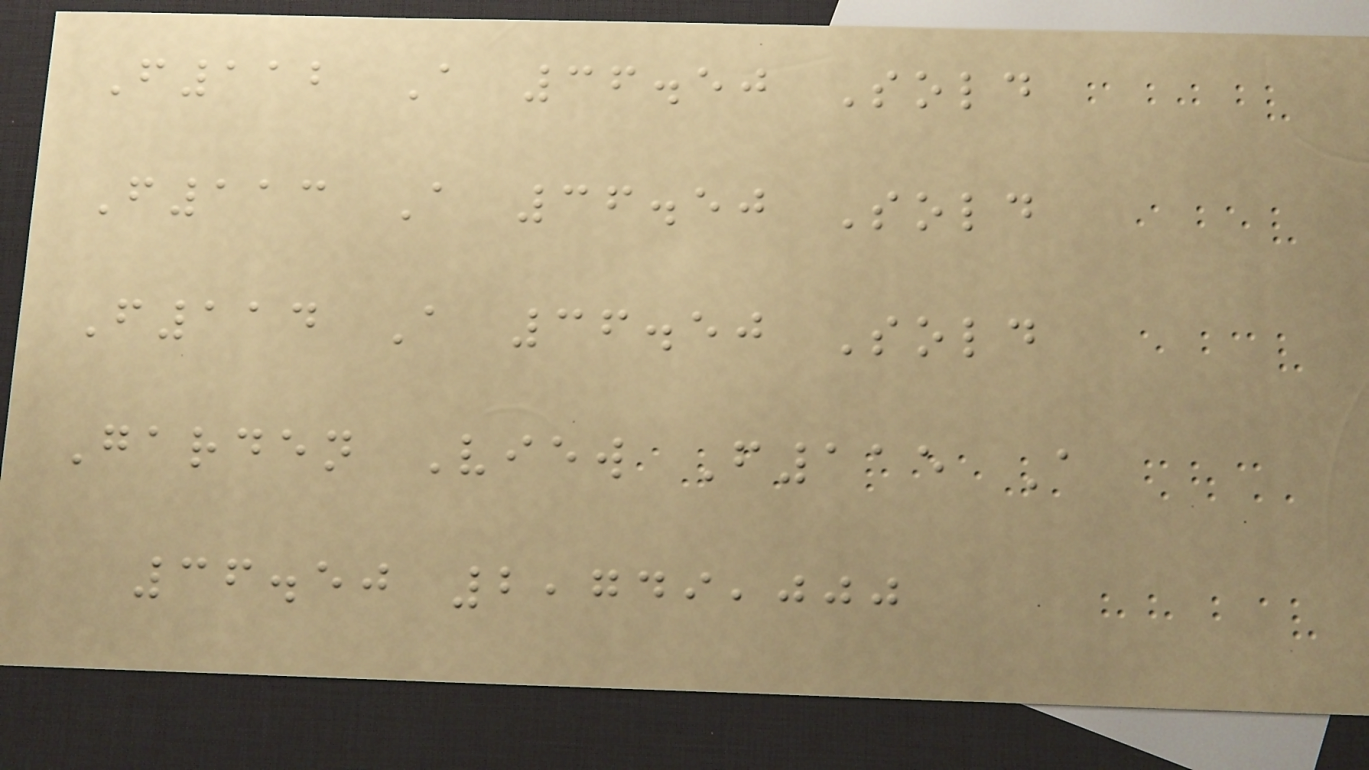F112 A 36.50 Sold
F113 A 36.50 Sold
F114 A 36.50 Sold
Garden View F115 A
36.50 2,749,000
